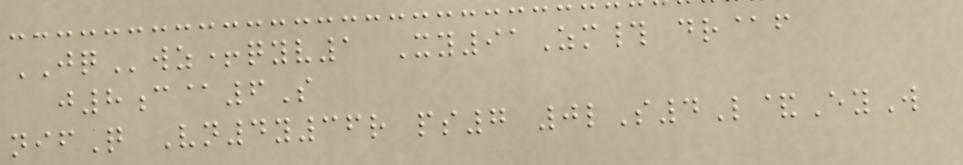JQwz+qyv1 Xy91Zm# dr@f
j8c@6S
nifQ Vn4y36r ps7 0lS4L&EyW
